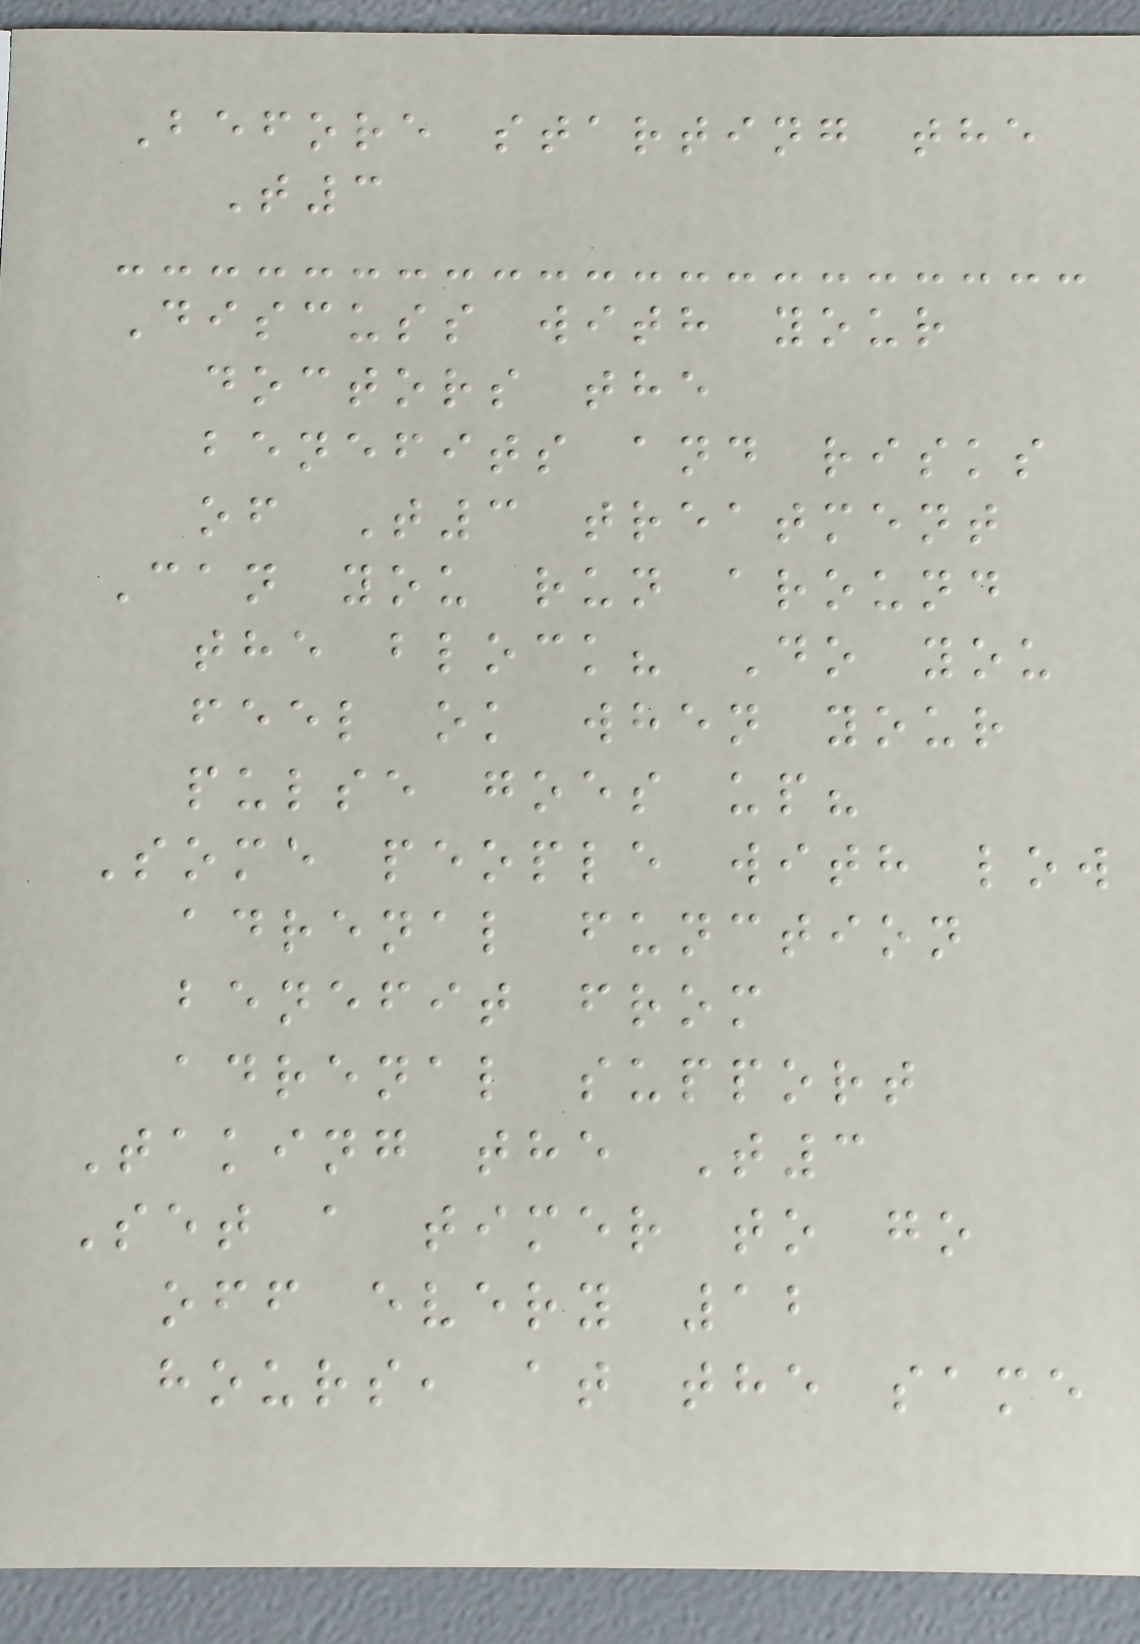Before starting the
T3
Discuss with your
doctors the
benefits and risks
of T3 treatment
Can you run around
the block? Do you
feel ok when your
pulse goes up?
Some people with low
adrenal function
benefit from
adrenal support
Taking the T3
Set a timer to go
off every 12
hours, at the same
